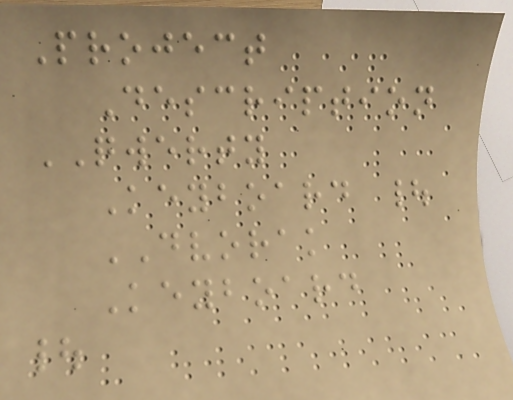Project
Description
QWERTY
Keyboard |
DVORAK
Keyboard
|
